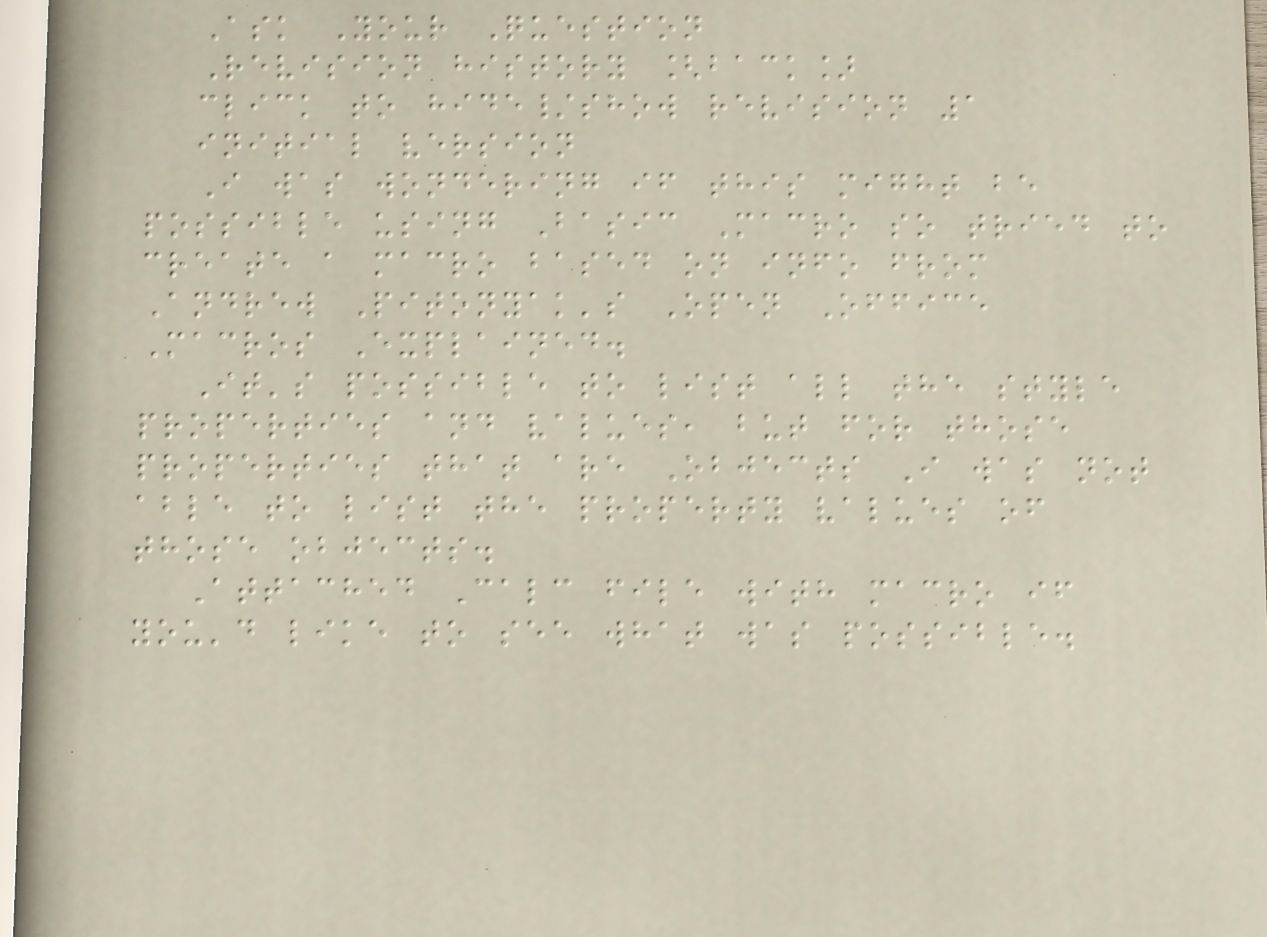Ask Your Question
Revision history [back]
click to hide/show revision 1
initial version
I was wondering if this might be
possible using Basic Macro so tried to
create a macro based on info from
Andrew Pitonyak's Open Office
Macros Explained.
It's possible to list all the style
properties and values, but for those
properties that are Objects I was not
able to list the property values of
those objects.
Attached Calc file with macro if
you'd like to see what was possible.
